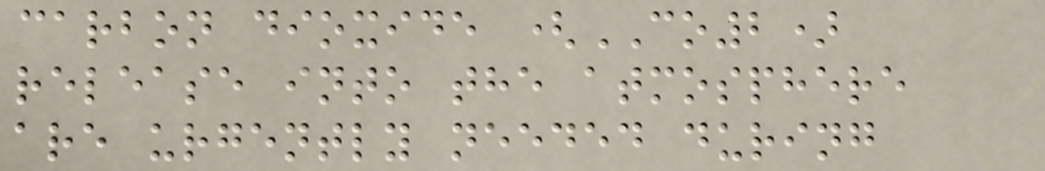carbon dioxide (CO2)
release into the atmosphere
are urgently needed during
